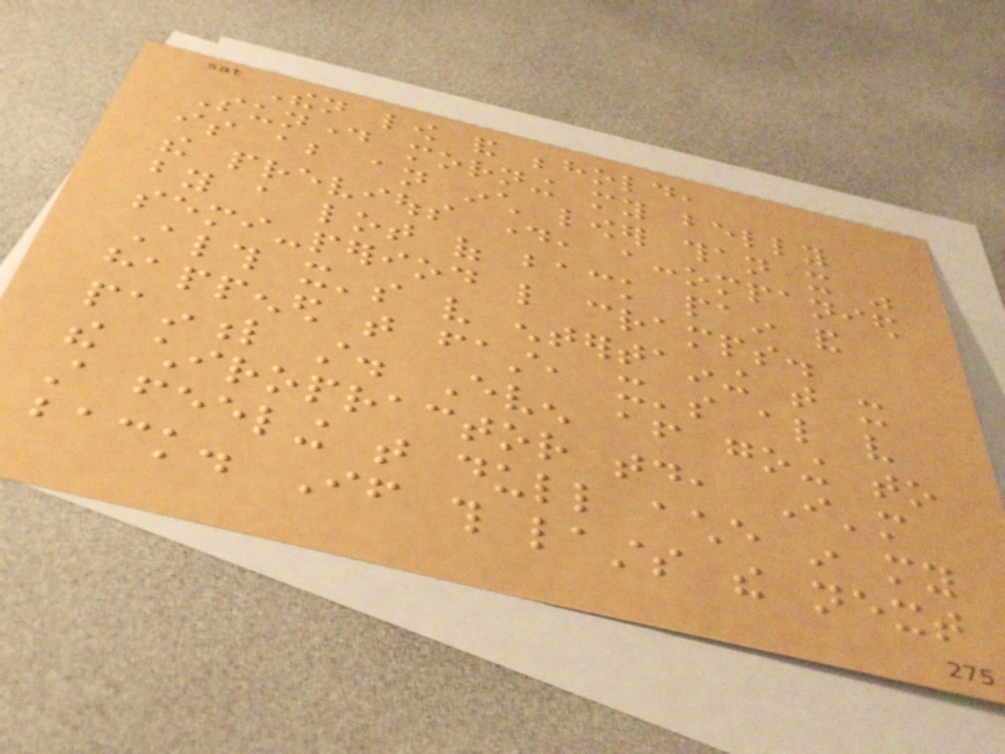Then low and behold,
Sunday morning my belly
is about an inch lower than it was
the previous day, accompanied
by a lot of back pain and
semi-period like cramps.
Although it's very entertaining that it
happened that fast, it's also very
painful still. Even after going to
the chiropractor today, I'm
still feeling that dull ache in my
back. If this lasts the next
